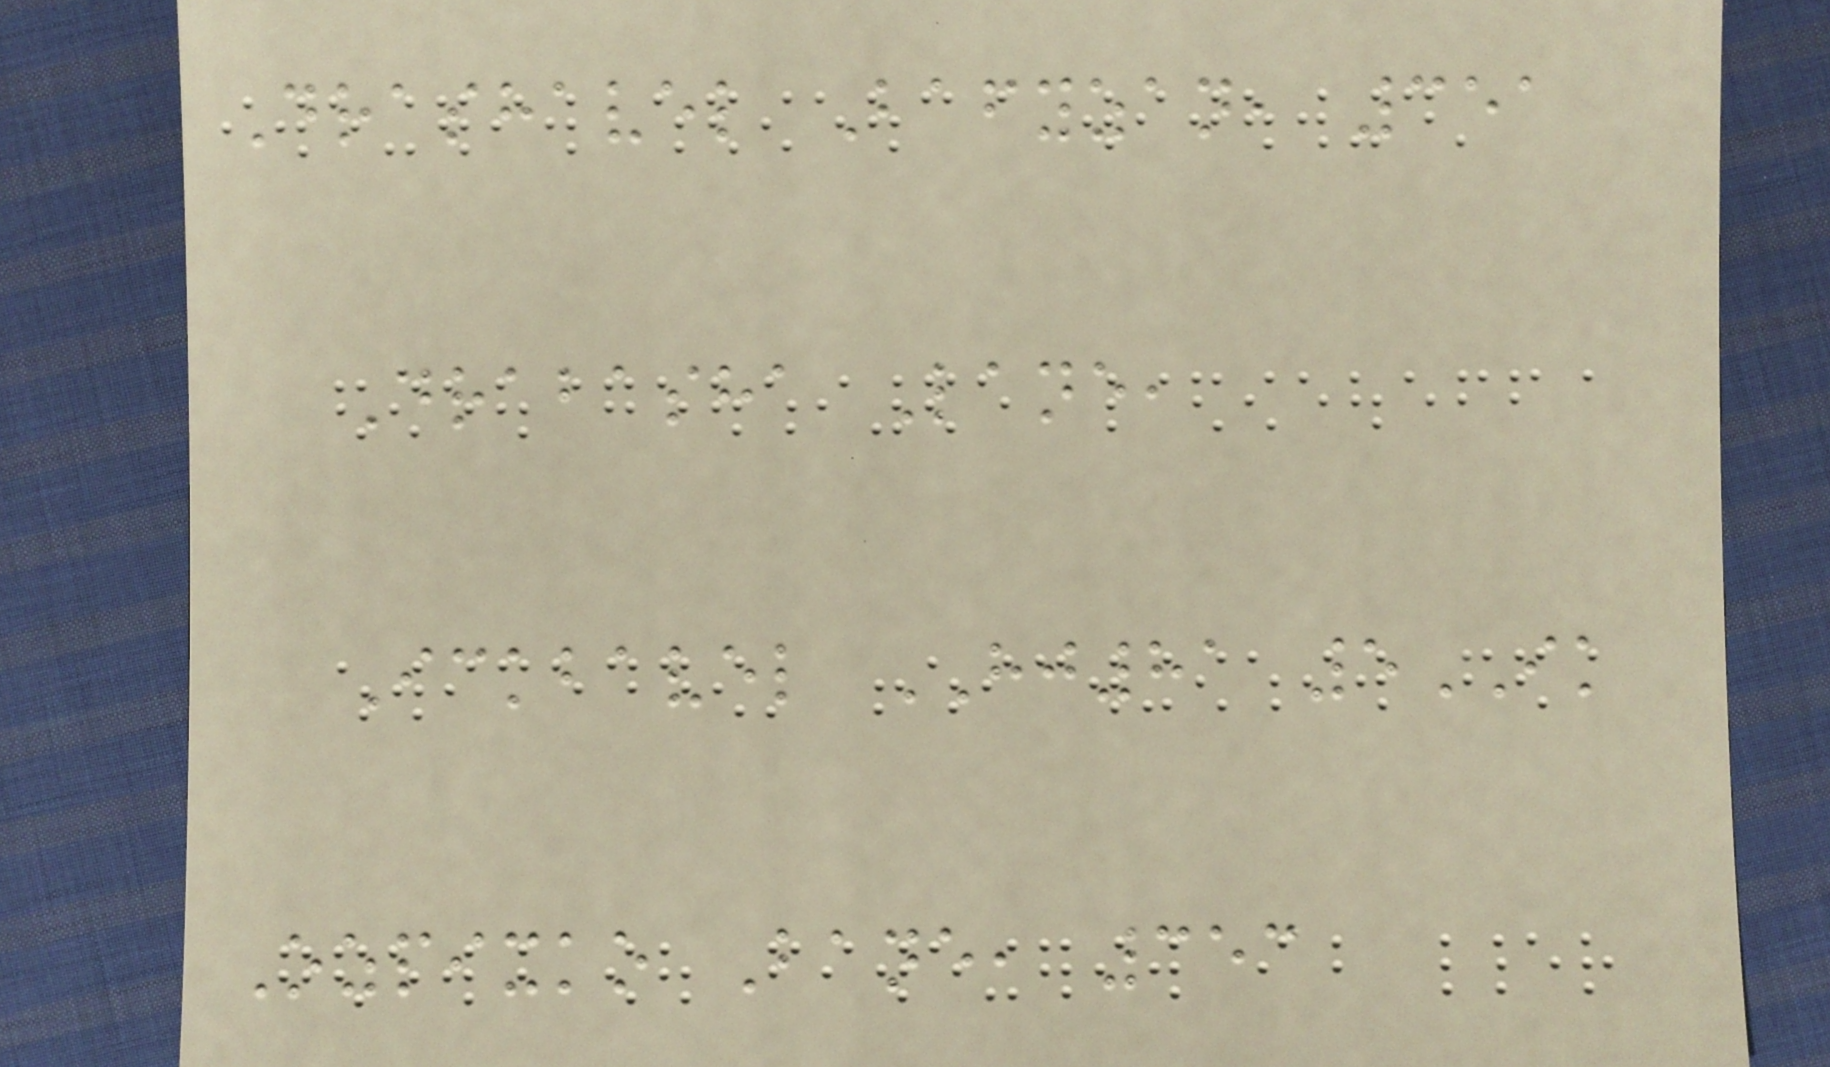Drashavel Bafyzan, 351
Drabasha Lane,
Ickbavel HJ81 5IK
Ozpixko Bane, 353
